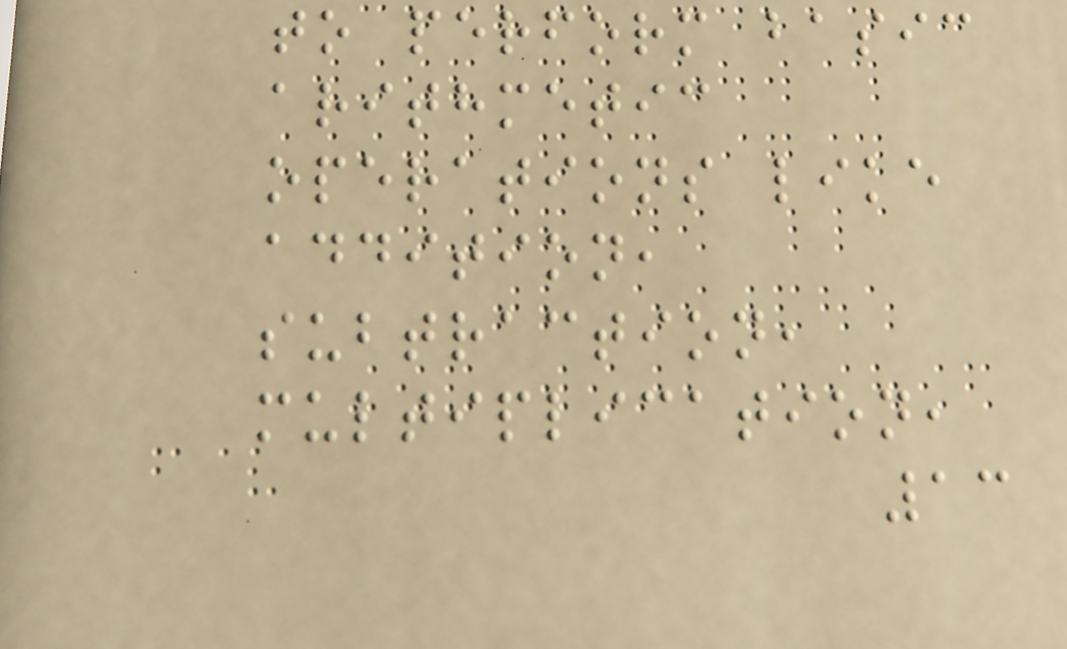to perform basic
arithmetic
operations like
addition,
subtraction,
multiplication,
13
